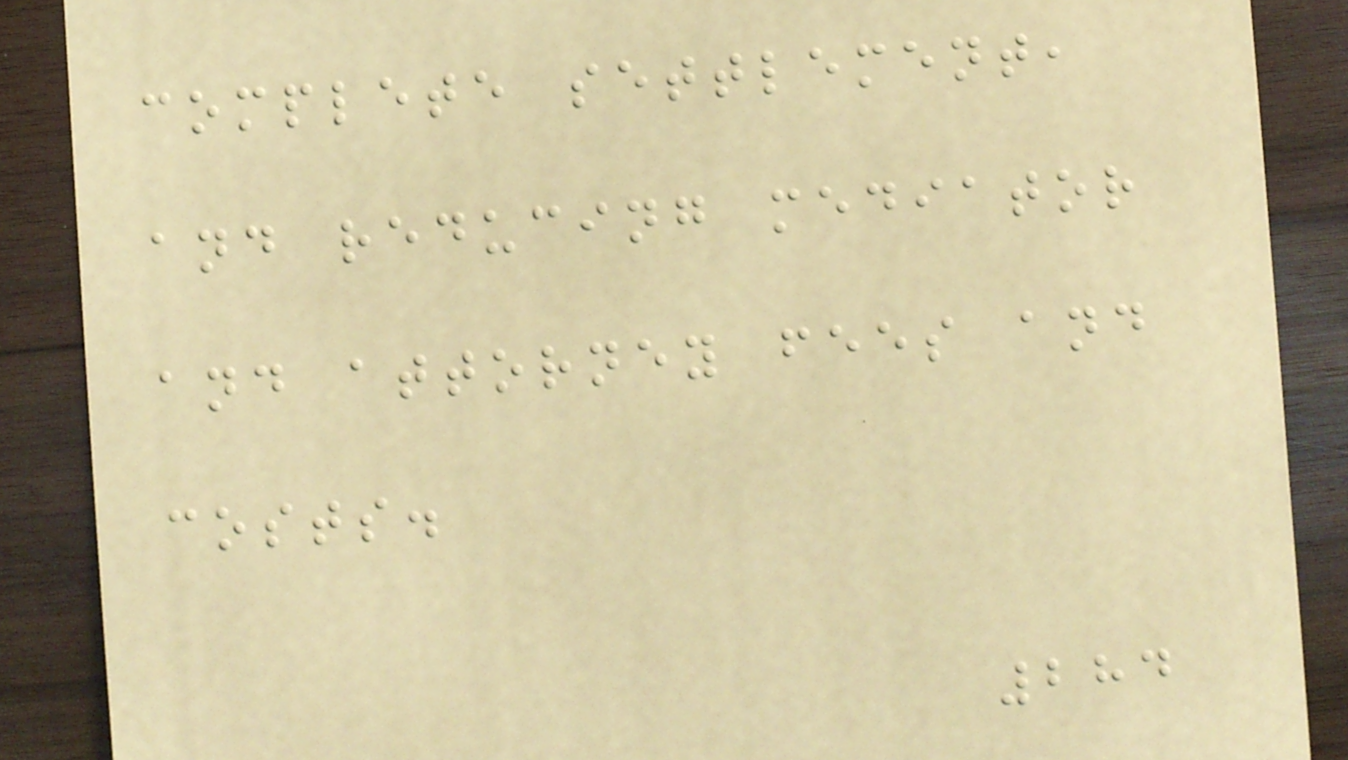complete settlement,
and reducing mediator
and attorney fees and
costs.
284
